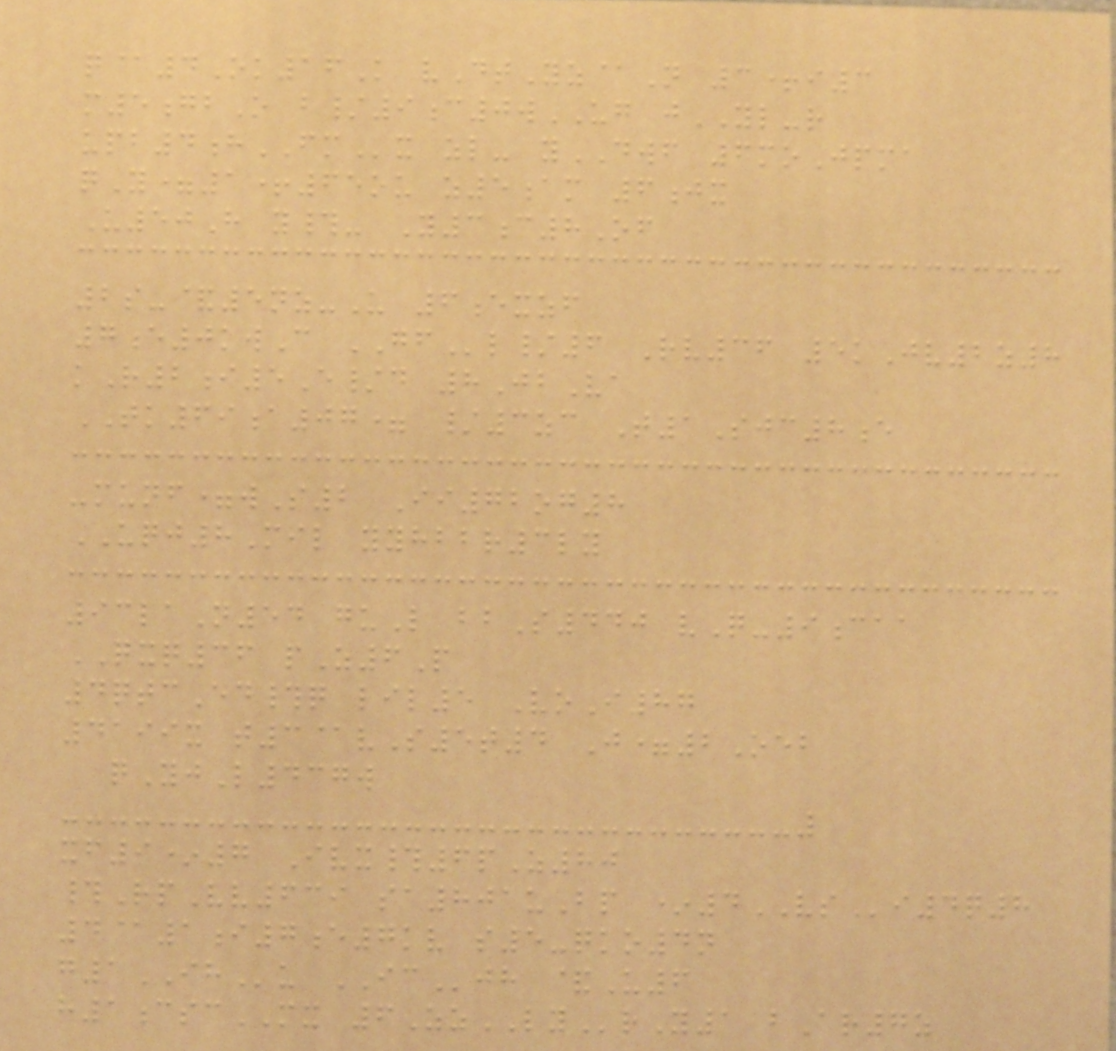q@4Ok16K vDtYz@N 3+i3
m5gbO b/9c0wUG jYL-r
upb4hFMx zl- yDWF 6moJpma
qY=1+65ou z5am 6jx
U50H y#- Y3c8Of
2s-&5nz-U 6exzf
7e0kwC GFl/6 Rv36 5kJv2z8
kR2i5E/d 8JbVa
TK69a07= /3zc T1Sjc8e
-munf=wS2 Ii72og8
UQJ8Mil yyhbbr3ly
93laN54 guL bbS440 vQ-9caa
QXQ36 pZ6P
4qtcEd#q lil5 VoI87
4199x t3@vS5t4 J=2Oeb
qYjL437w
xf9*7 Ivx#6pZ80
#RpVv639 sa801uBp *4VSi4q8
4@1i7e7kv s5-qko4n
g1IHu ICjh &U6
h1cscMX 6ZzLYrY1 bAr7z
